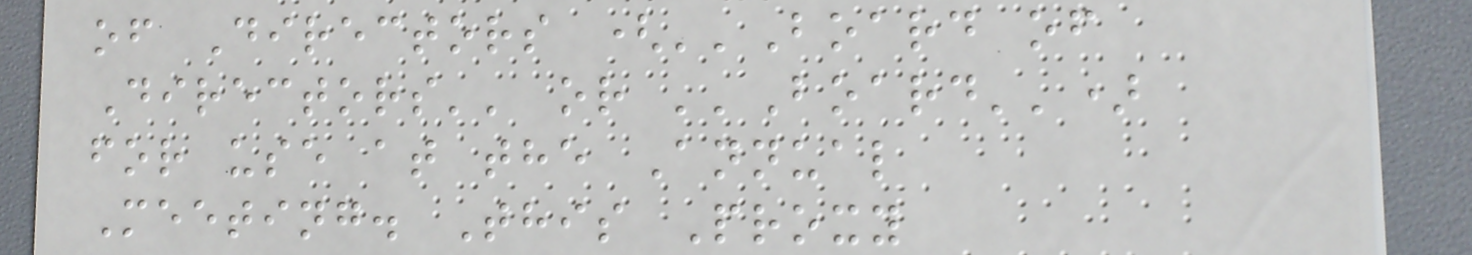of Directors (''Board of
Directors'' or ''Board'')
for use at the Annual
Meeting. This Proxy
